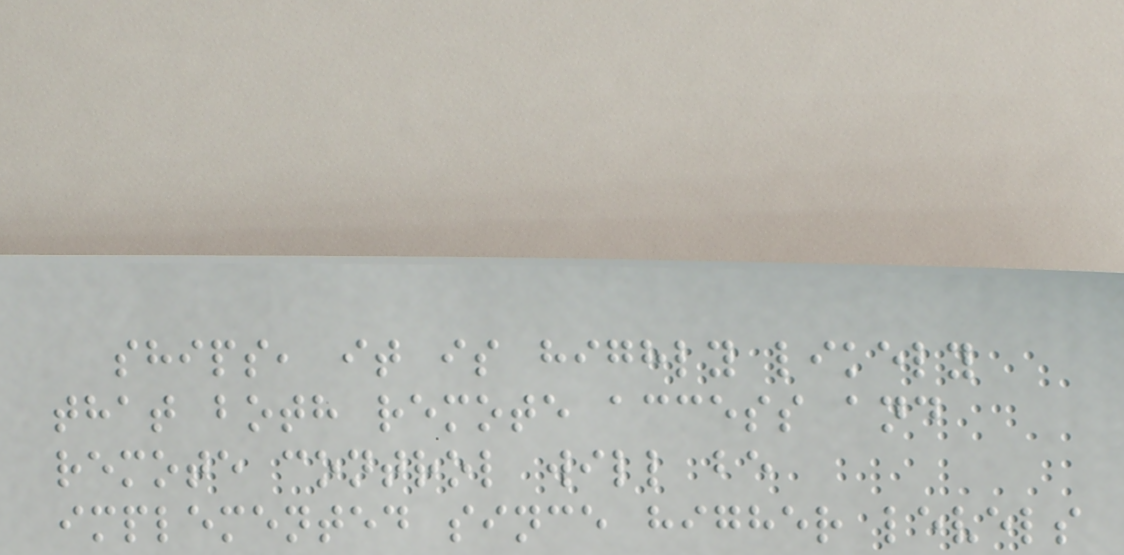ships, it is highly likely
that both remote access and
remote control will be
implemented since higher levels
